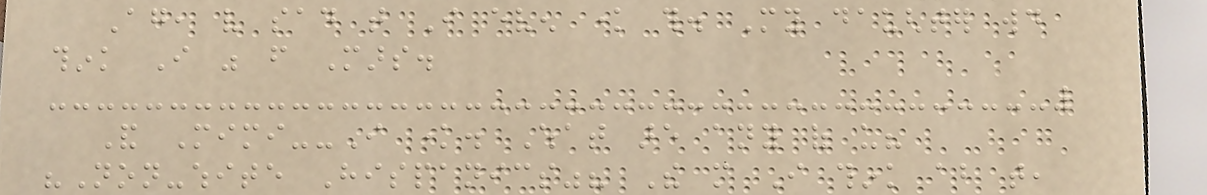Again, very sad that I even know this. My daughter would
think I was from Mars.
And Mimi--I know. What are any of us?
"Non-white Hispanics"? The more I think about that,
